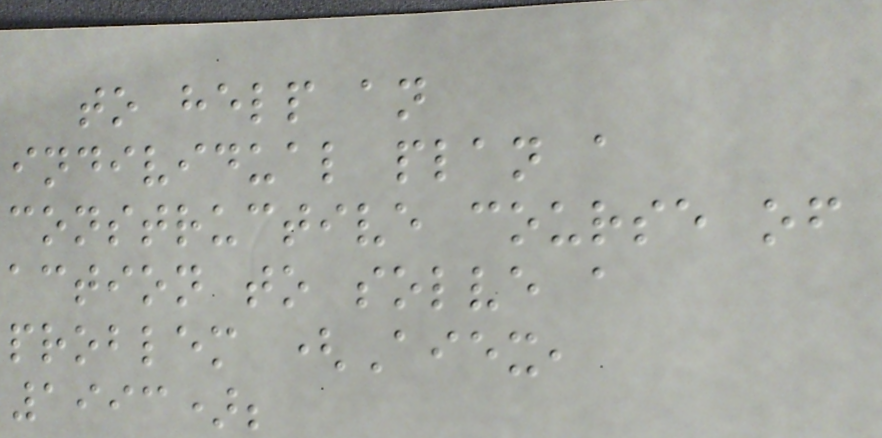to help an
individual plan a
constructive course of
action to solve a
problem (Aiex,
1993);
